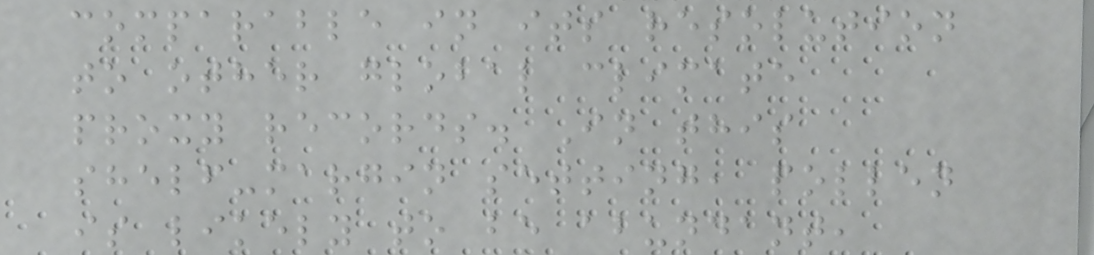comparable in its resolution
to other global climate
proxy records. In this
shelf-margin setting, pollen
is likely to be abundant,
